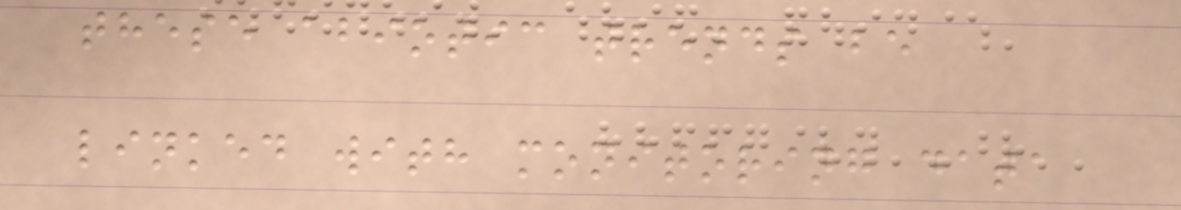these abiotic trends be
linked with monitoring data
